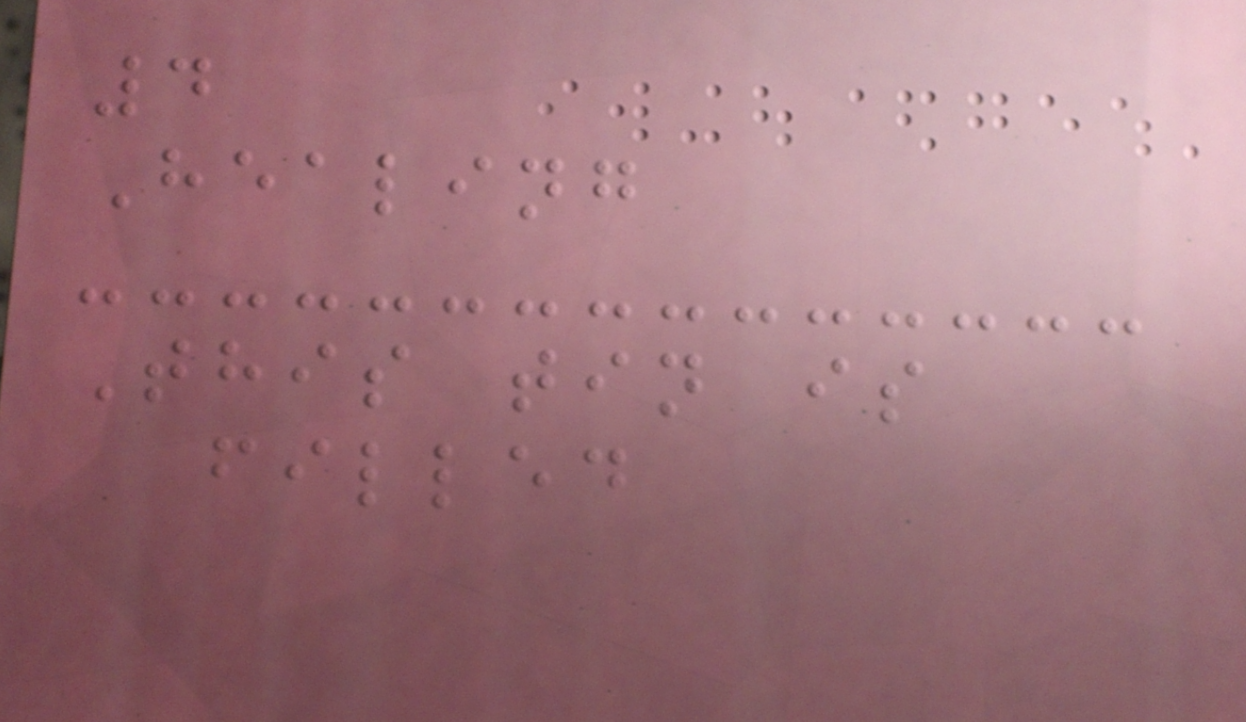4
Healing
This tin is
filled
